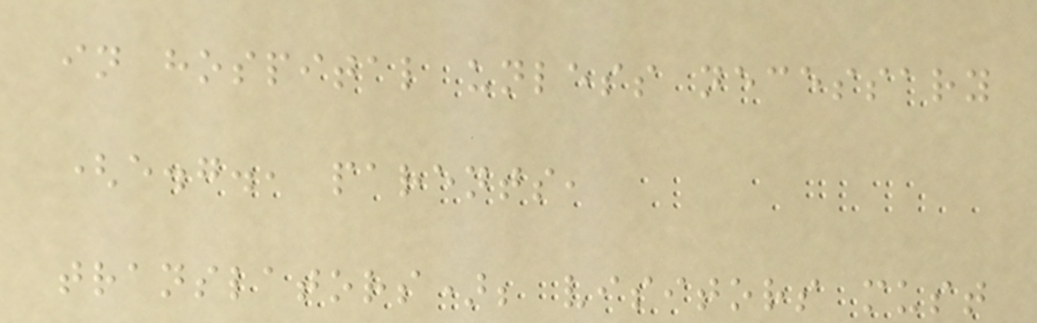in hospital unless necessary
(e.g., parents,
translators); visitors must
